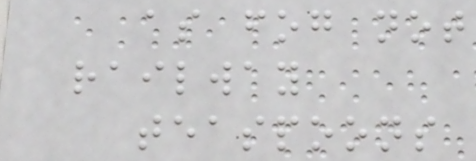as fog not
railway
teaspoons
